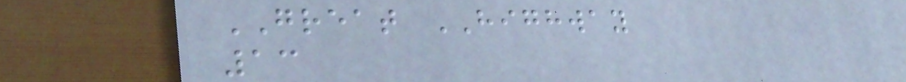GREAT HIGHWAY
13
